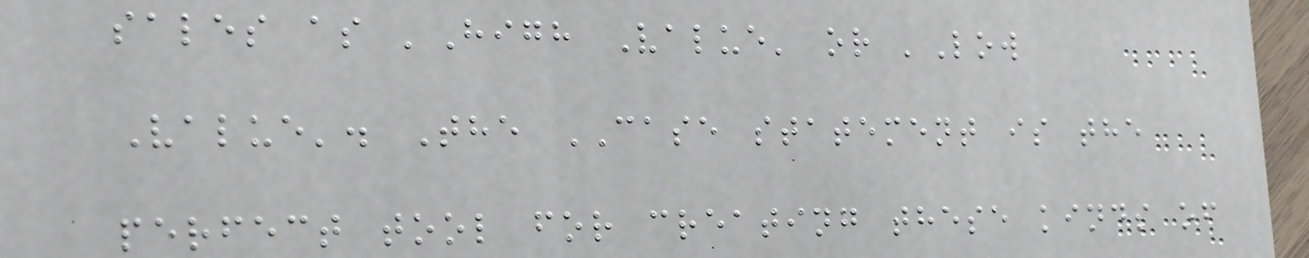sales as 'High Value' or 'Low
Value'. The CASE statement is the
perfect tool for creating these kinds of
